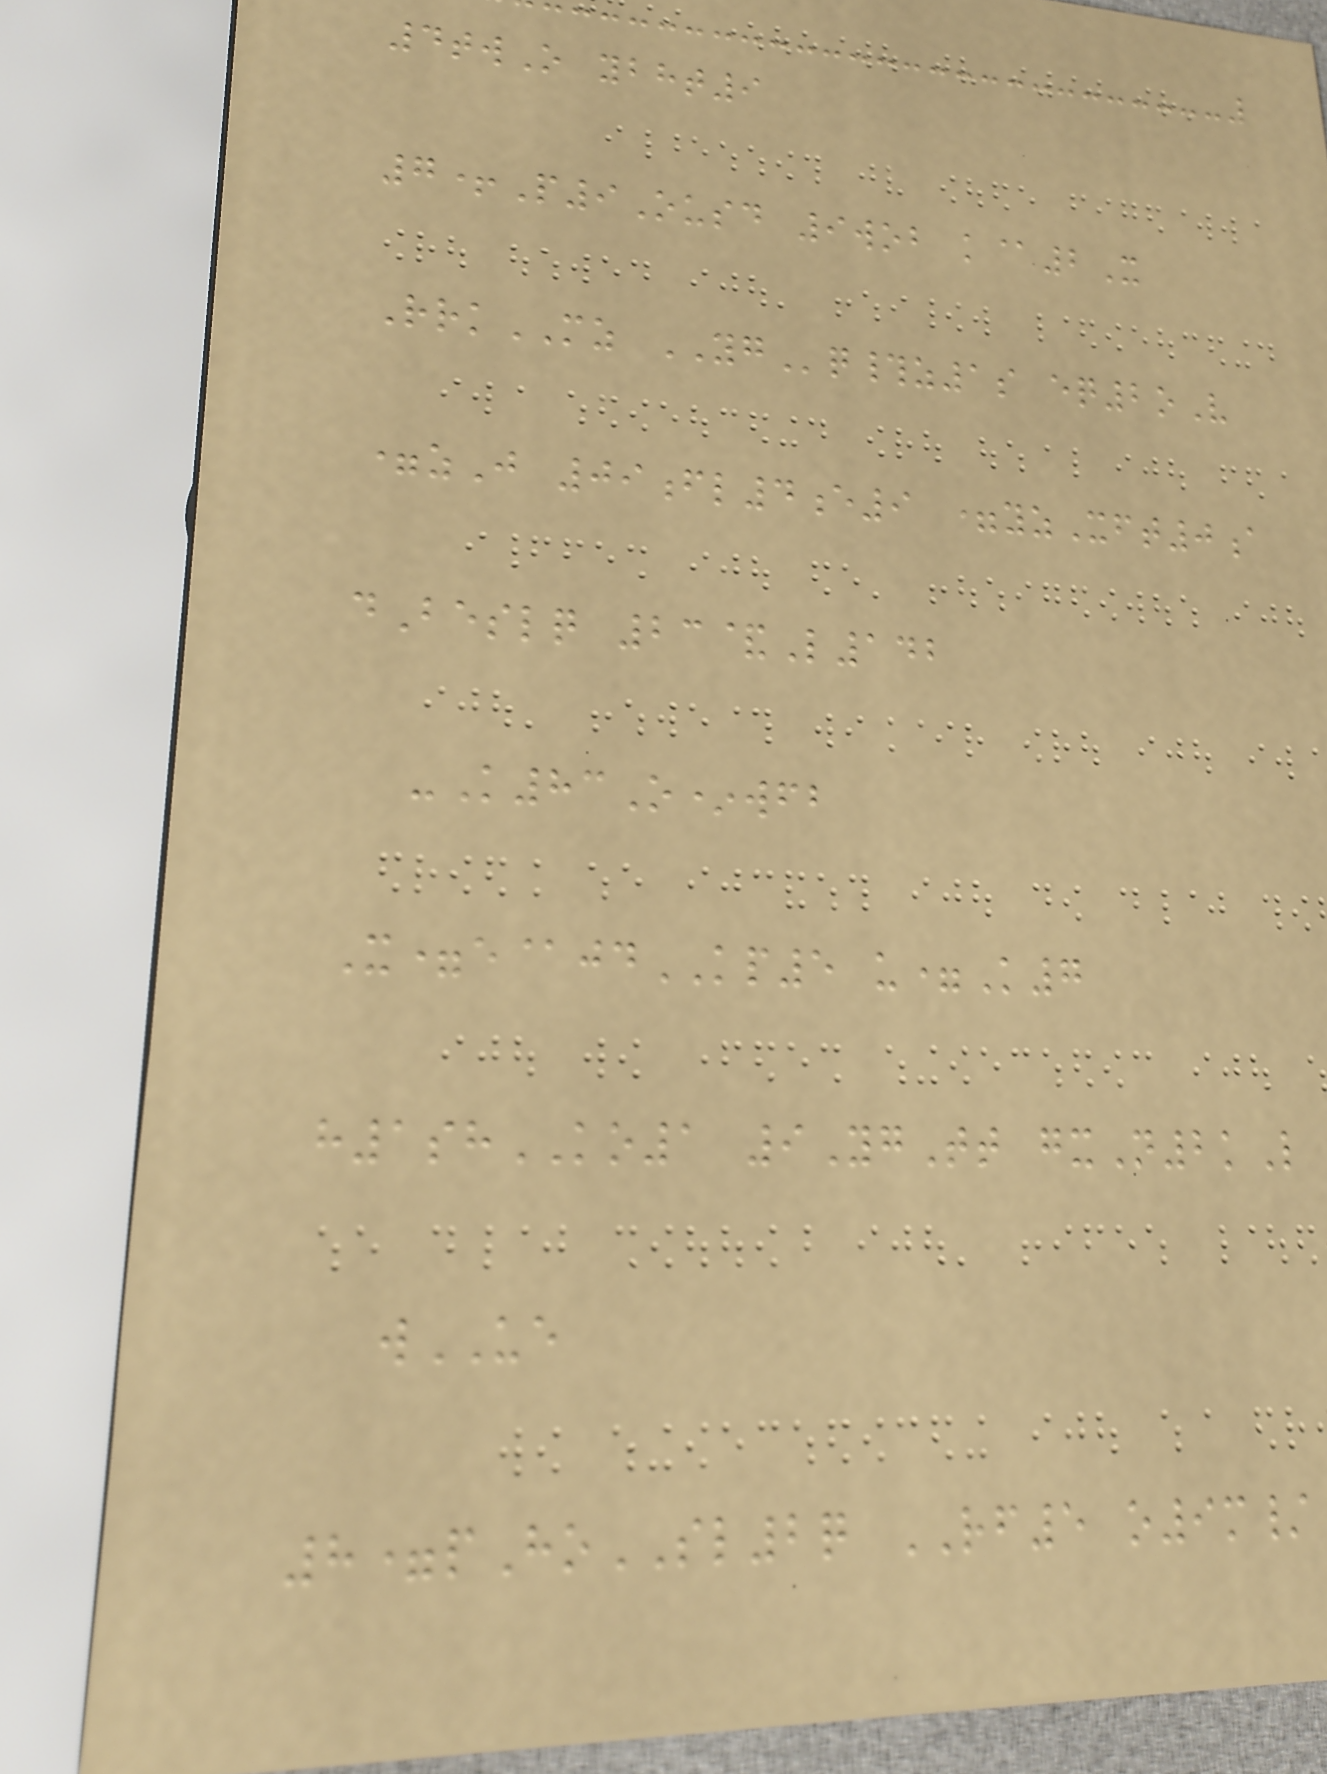4twO ybht9
7+P9Ousd 9wob k@2X
RrkMZ YGq#z1s eq2oV
=zJ 09fl4e9 =yzXft0a
dBeslq 23&L142
-K83O*wfb
X=e@jdKP5 u=K7
h1shKO1 9YgTt gxN2kL
wUE
8=pHoSL2q RF5 o9m/
